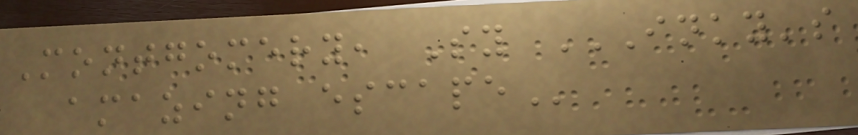Montgomery, Sy INKY'S
AMAZING ESCAPE
